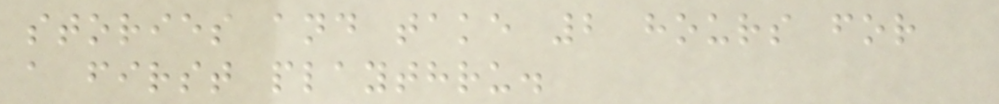stories and take 2 hours for
a first playthru.
